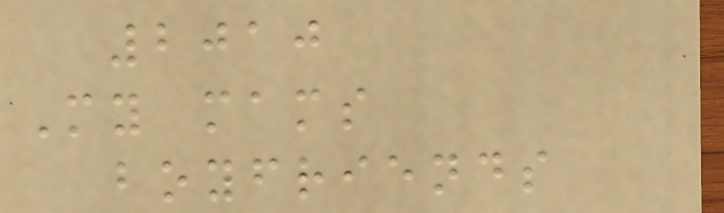2010
My mams
boyfriends
